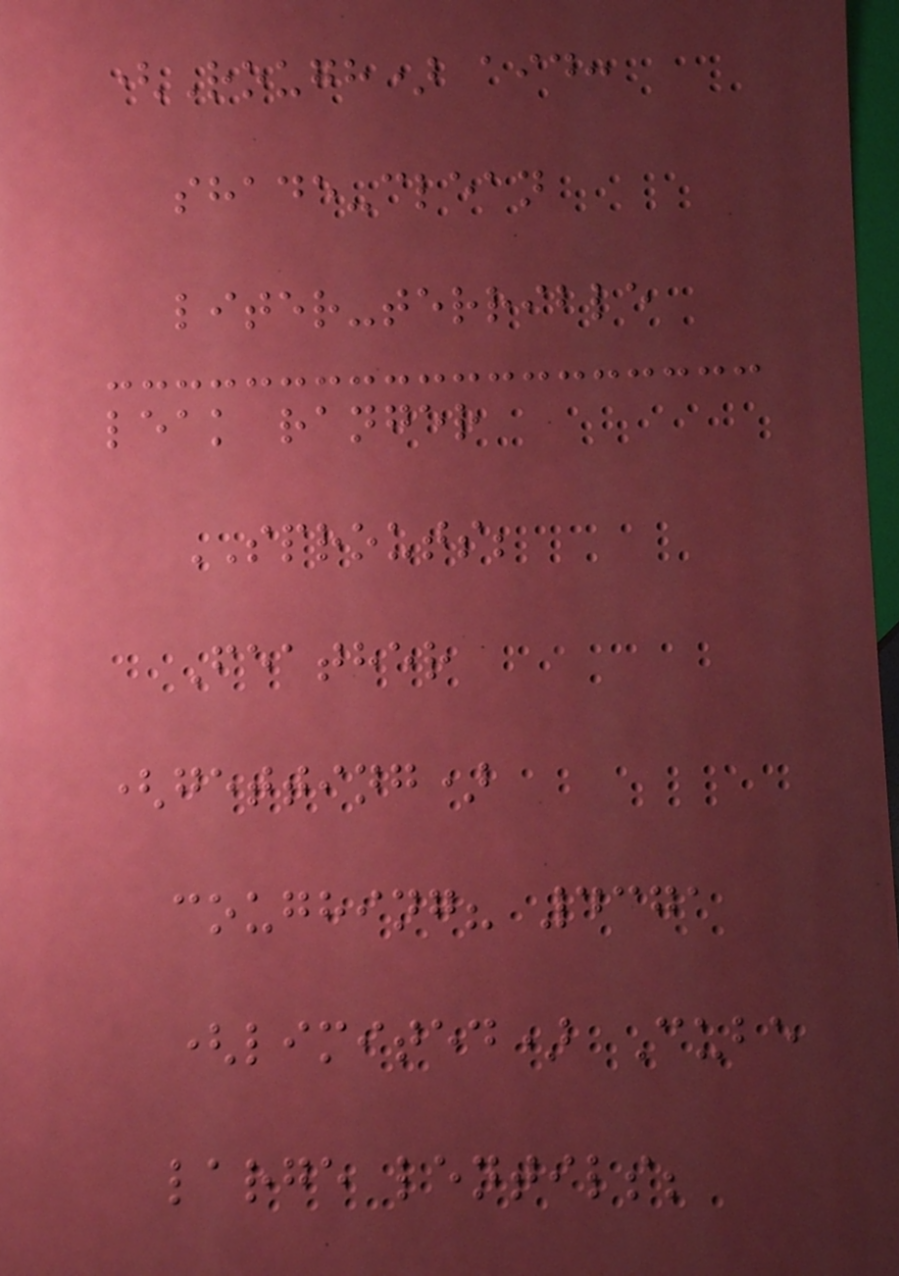(Rough) aid:
shade-clean
liter-terrible
leak ranger
SPROUTS;
Feather
(getting)
coughing? 4371
(limited) Cube
large lentils;
